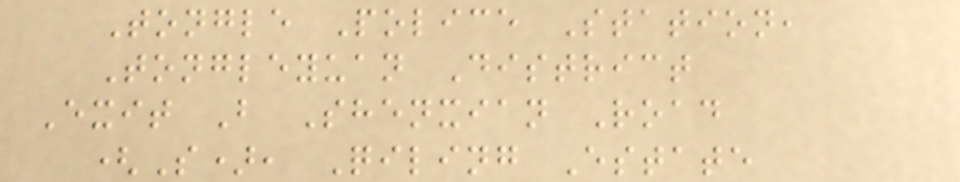Tongle Police Station,
Tongleyuan District
Exit B Shenxian Road
(S), Qiling Estate
